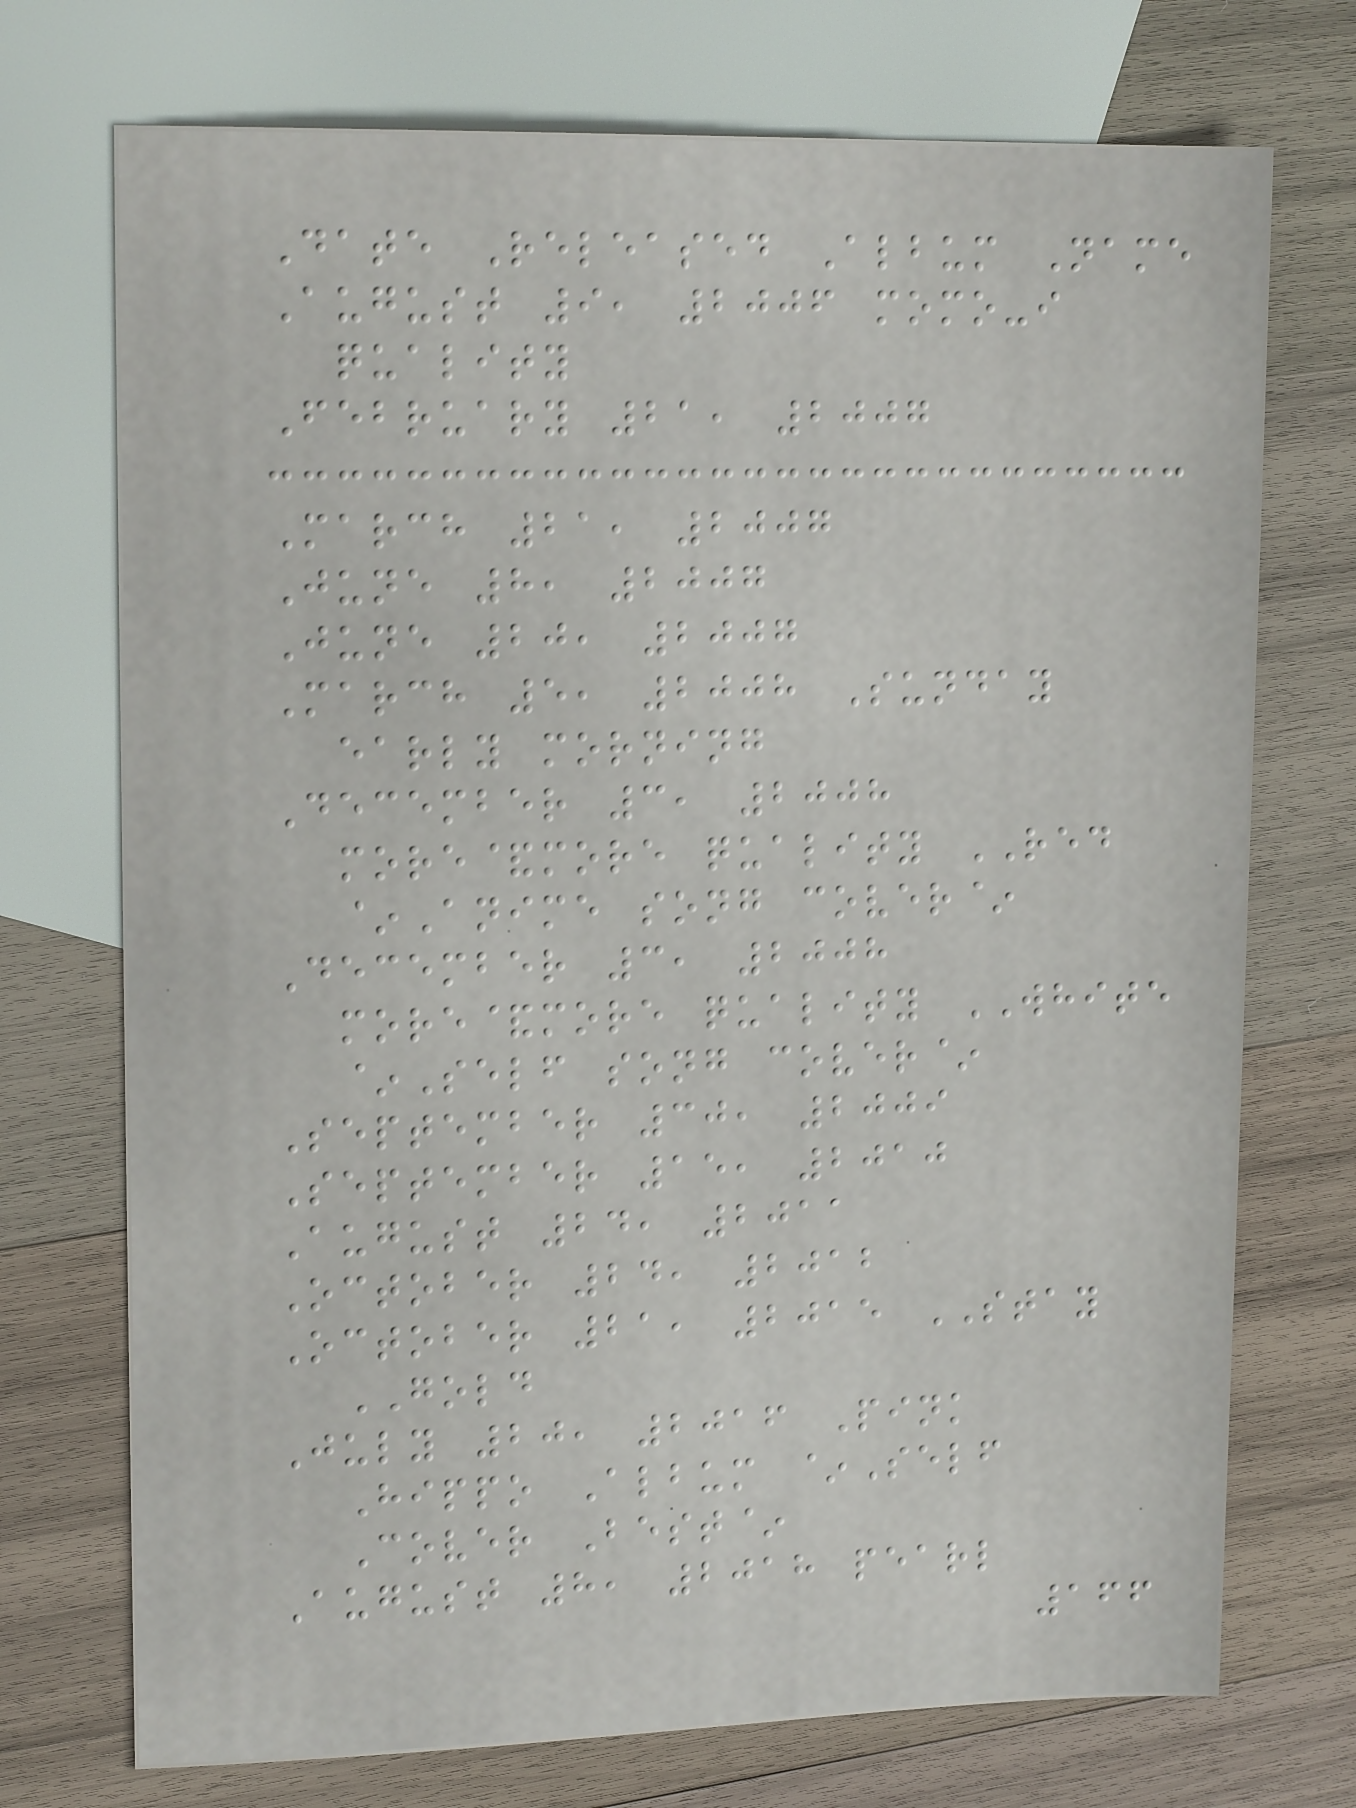Date Released Album Name
August 9, 2006 momo-i
quality
February 21, 2007
March 21, 2007
June 8, 2007
June 20, 2007
March 5, 2008 Sunday
early morning
December 3, 2008
more&more quality RED
~Anime song cover~
December 3, 2008
more&more quality WHITE
~Self song cover~
September 30, 2009
September 15, 2010
August 24, 2011
October 24, 2012
October 21, 2015 STAY
GOLD
July 20, 2016 Pink
Hippo Album ~Self
Cover Best~
August 8, 2018 pearl
166
